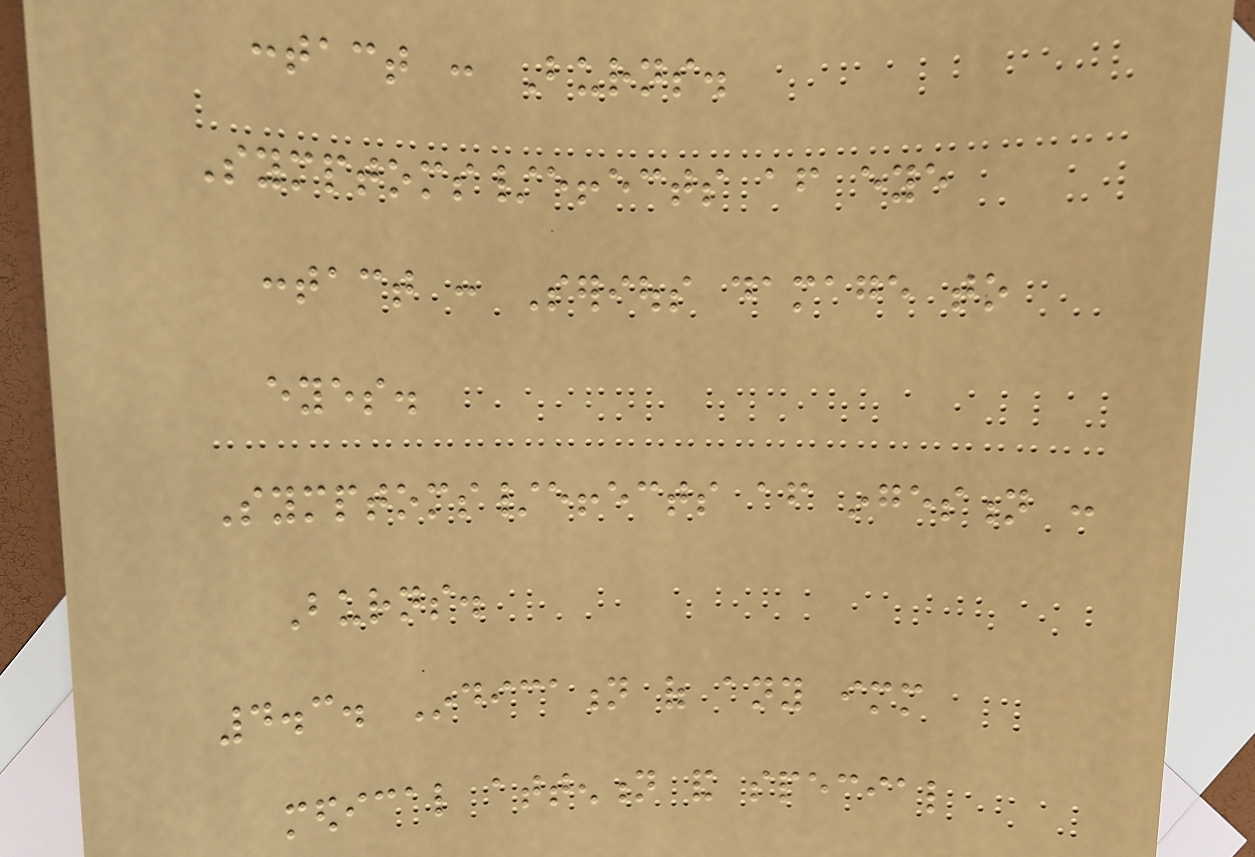contact : Burns.
Symptoms/effects after eye
contact : Serious damage to
eyes.
Symptoms/effects after ingestion :
Burns.
4.3. Indication of any immediate
medical attention and special
